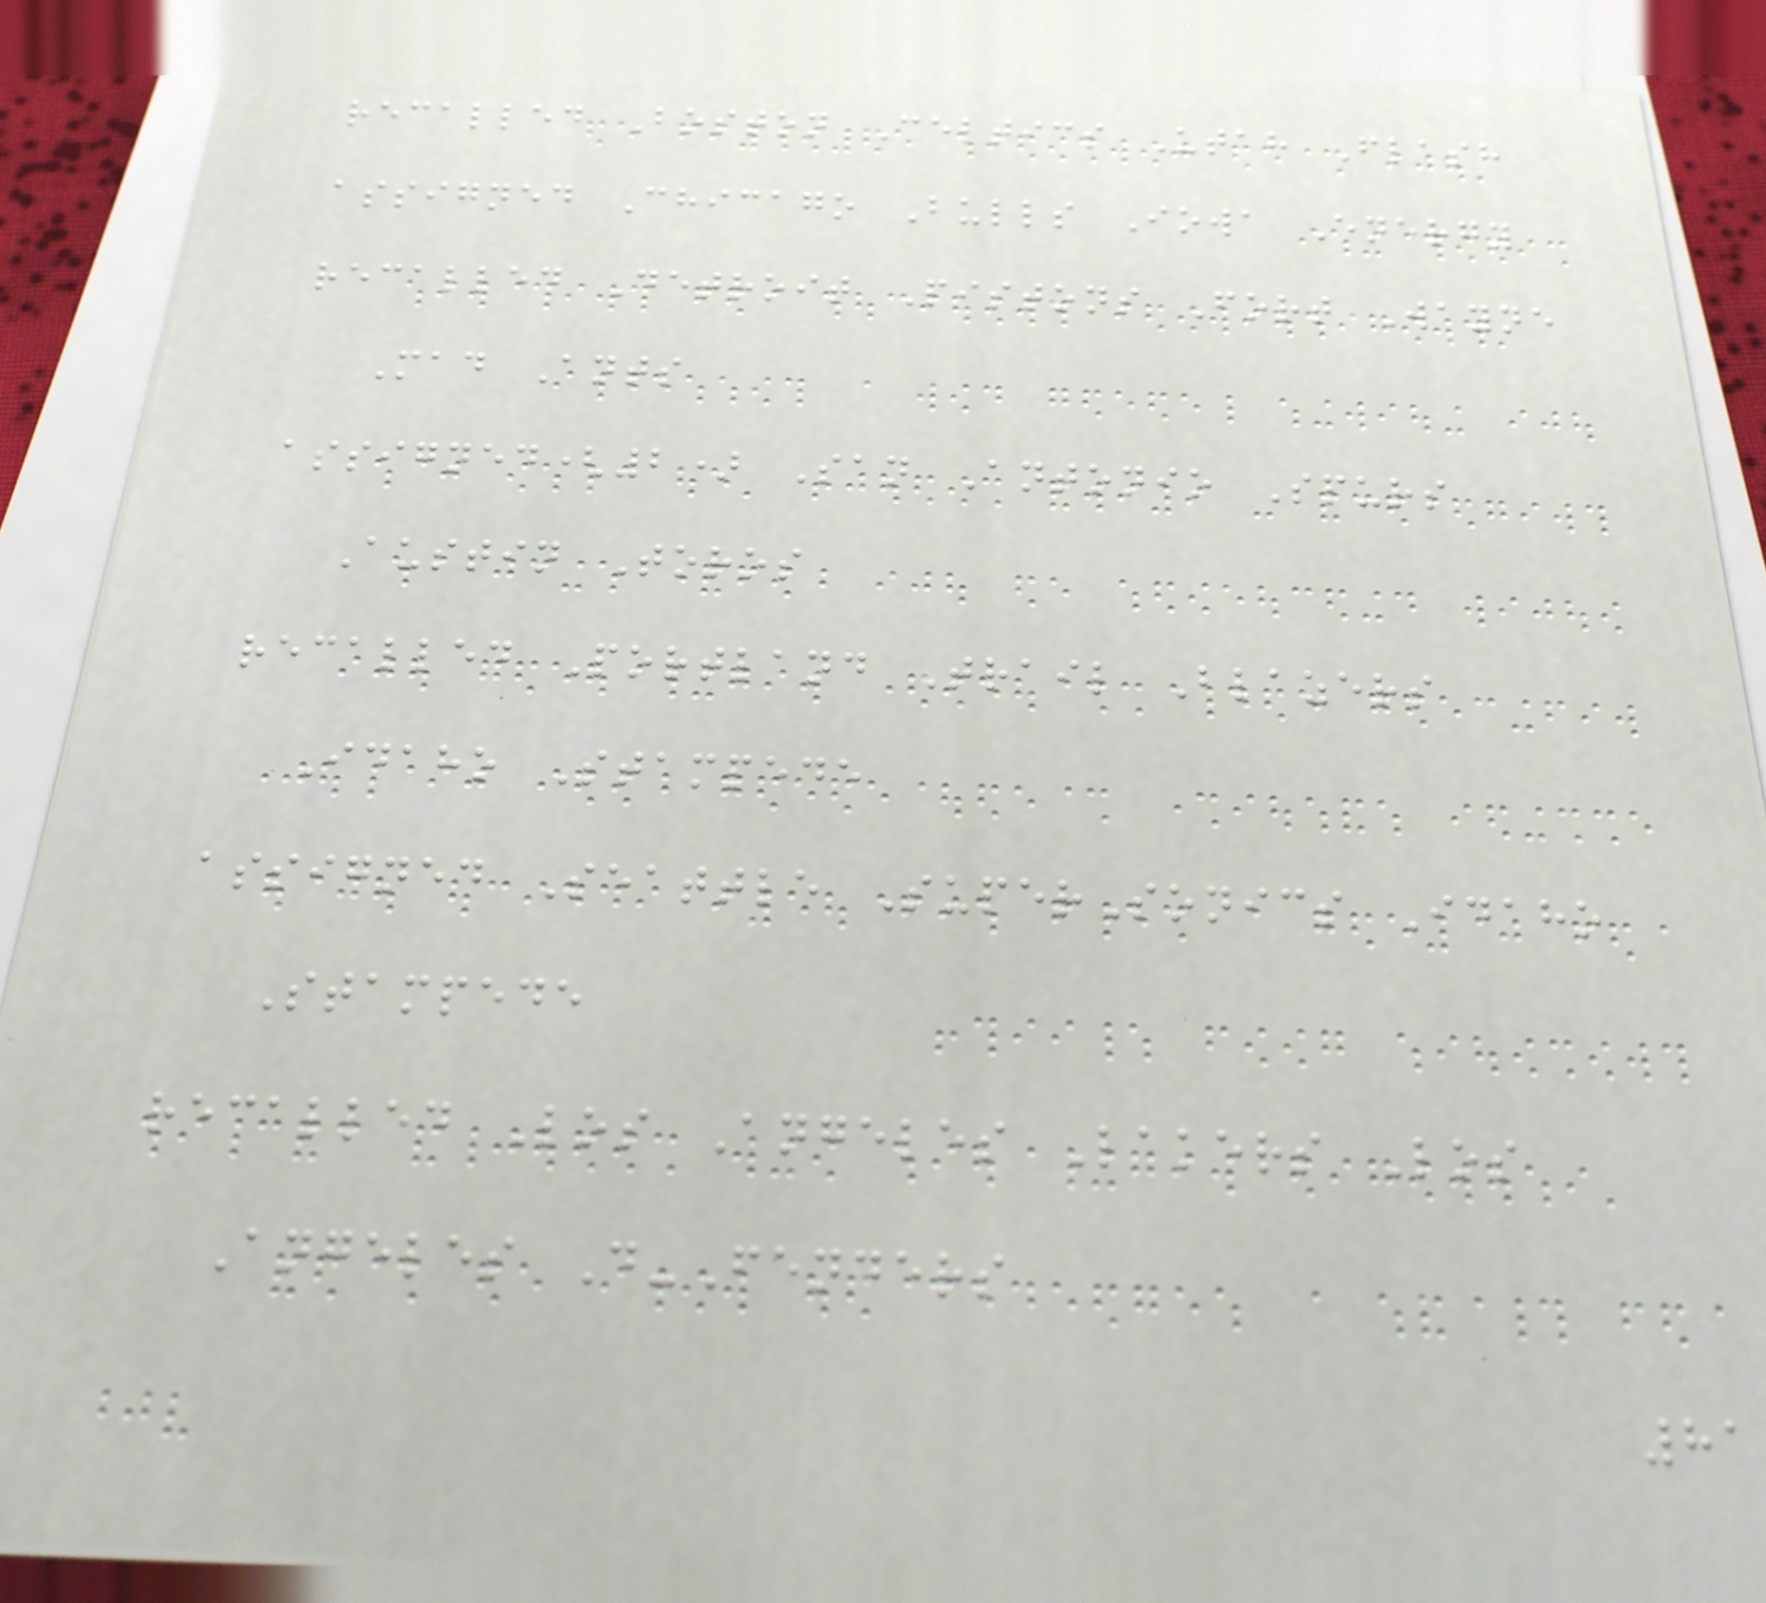recalled Boston Celtics Utah Flash
assigned Chicago Bulls Iowa Energy
recalled Detroit Pistons Fort Wayne
Mad Ants
assigned(2) San Antonio Spurs
Austin Toros
recalled Portland Trail Blazers
Idaho Stampede
assigned Seattle SuperSonics Idaho
Stampede
recalled Los Angeles Lakers Los
Angeles D-Fenders
81
